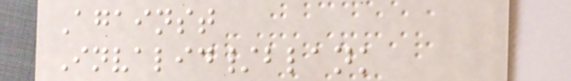Against
Invalid/blank
